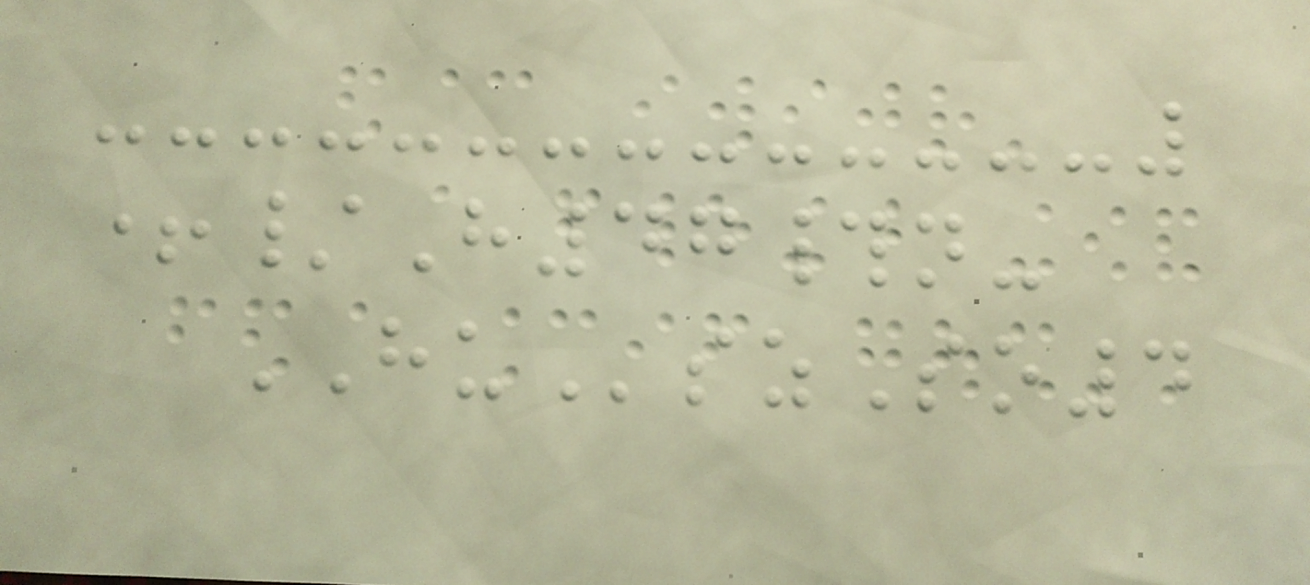+/H47#n-
HUszSo4
